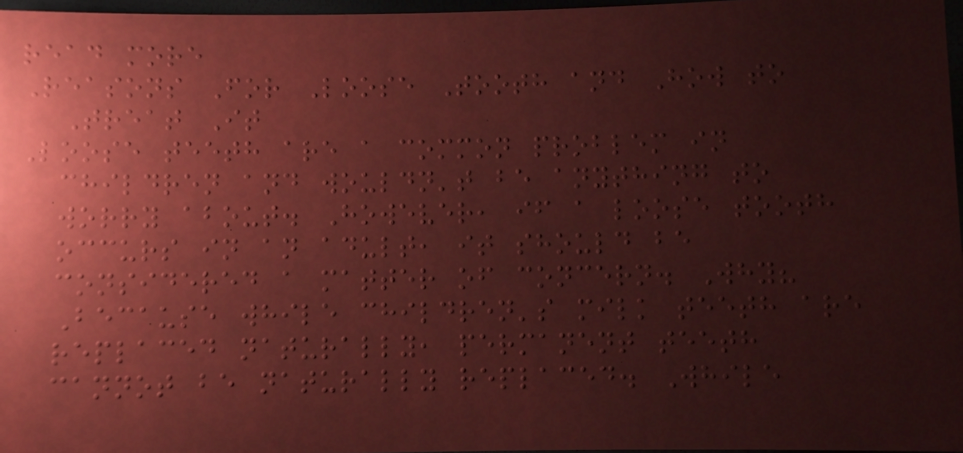read more
Reasons For Loose Tooth and How to
Treat It
Loose teeth are a common problem in
children and wouldn't be anything to
worry about. However, if a loose tooth
occurs in an adult, it should be
considered a matter of concern. Why?
Because while children's milk teeth are
replaced naturally, permanent teeth
cannot be naturally replaced. While
